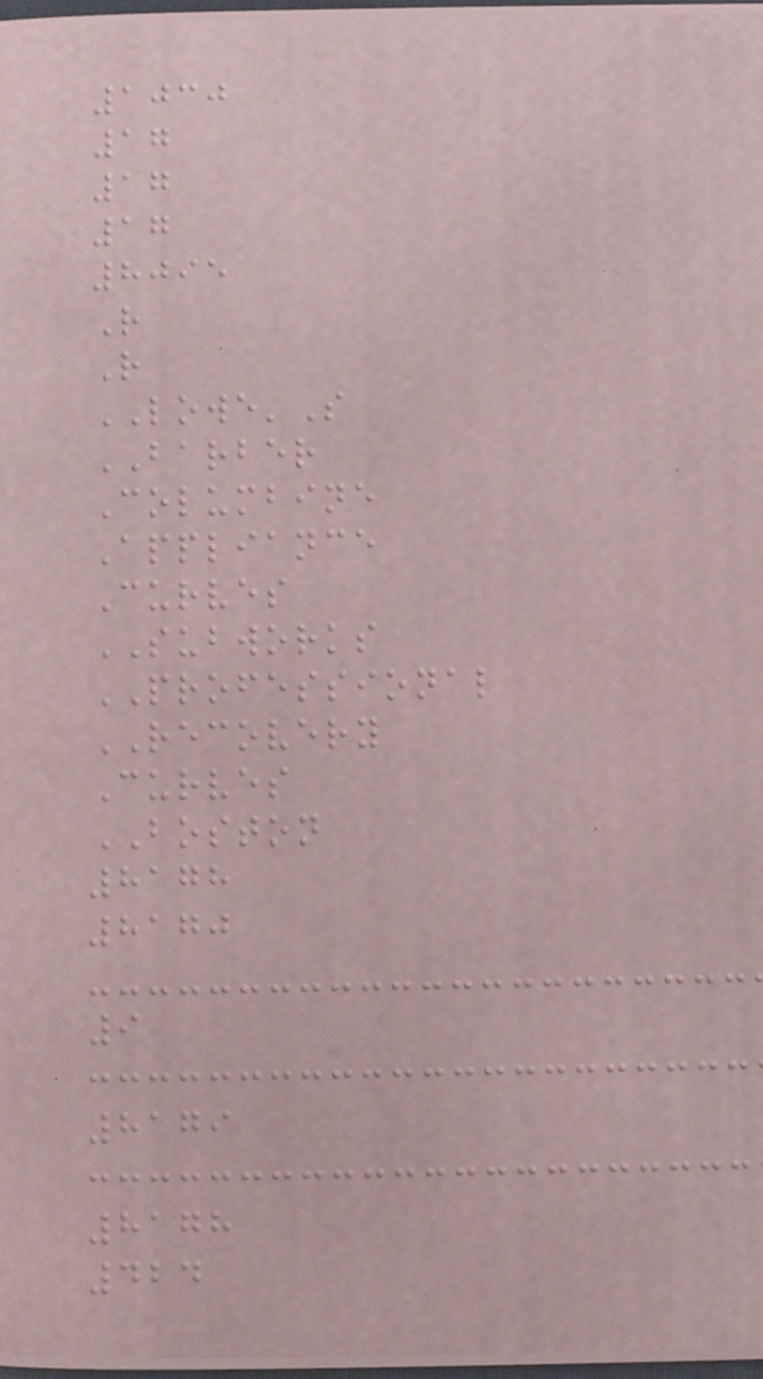1030
17
17
17
8095
R
R
LOWE'S
BARBER
Columbine
Appliance
Curves
SUBWORKS
PROFESSIONAL
RECOVERY
Curves
BOSTON
8178
8170
9
8179
8178
424
